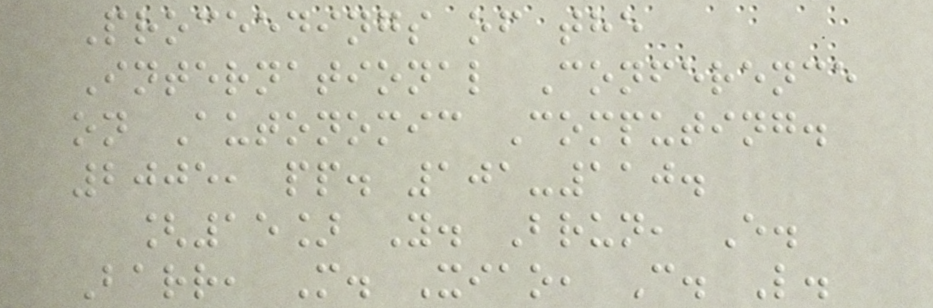Proceedings of the
International Conference
on Autonomic Computing.
2005, pp. 101-110.
[15] Y. Brun, E.
Barr, M. Xiao, C. L.
